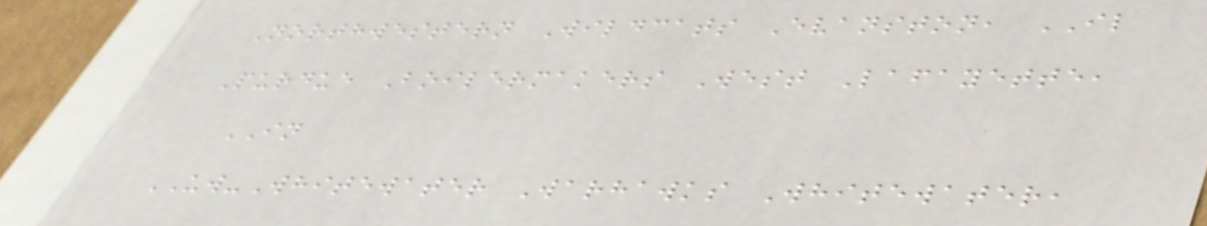Northwestern Wildcats Evanston, IL
Purdue Boilermakers West Lafayette,
IN
UW-Whitewater Warhawks Whitewater,
